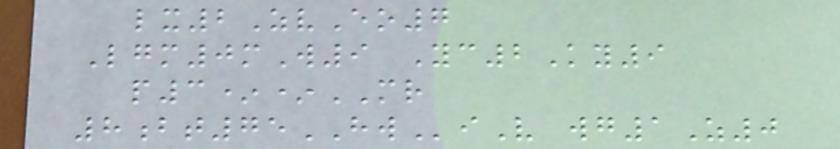lx2ZvEo7
Lgm0mW9 Yc2Ky9
p3**MR
8bt75HWiV wg1Z0
